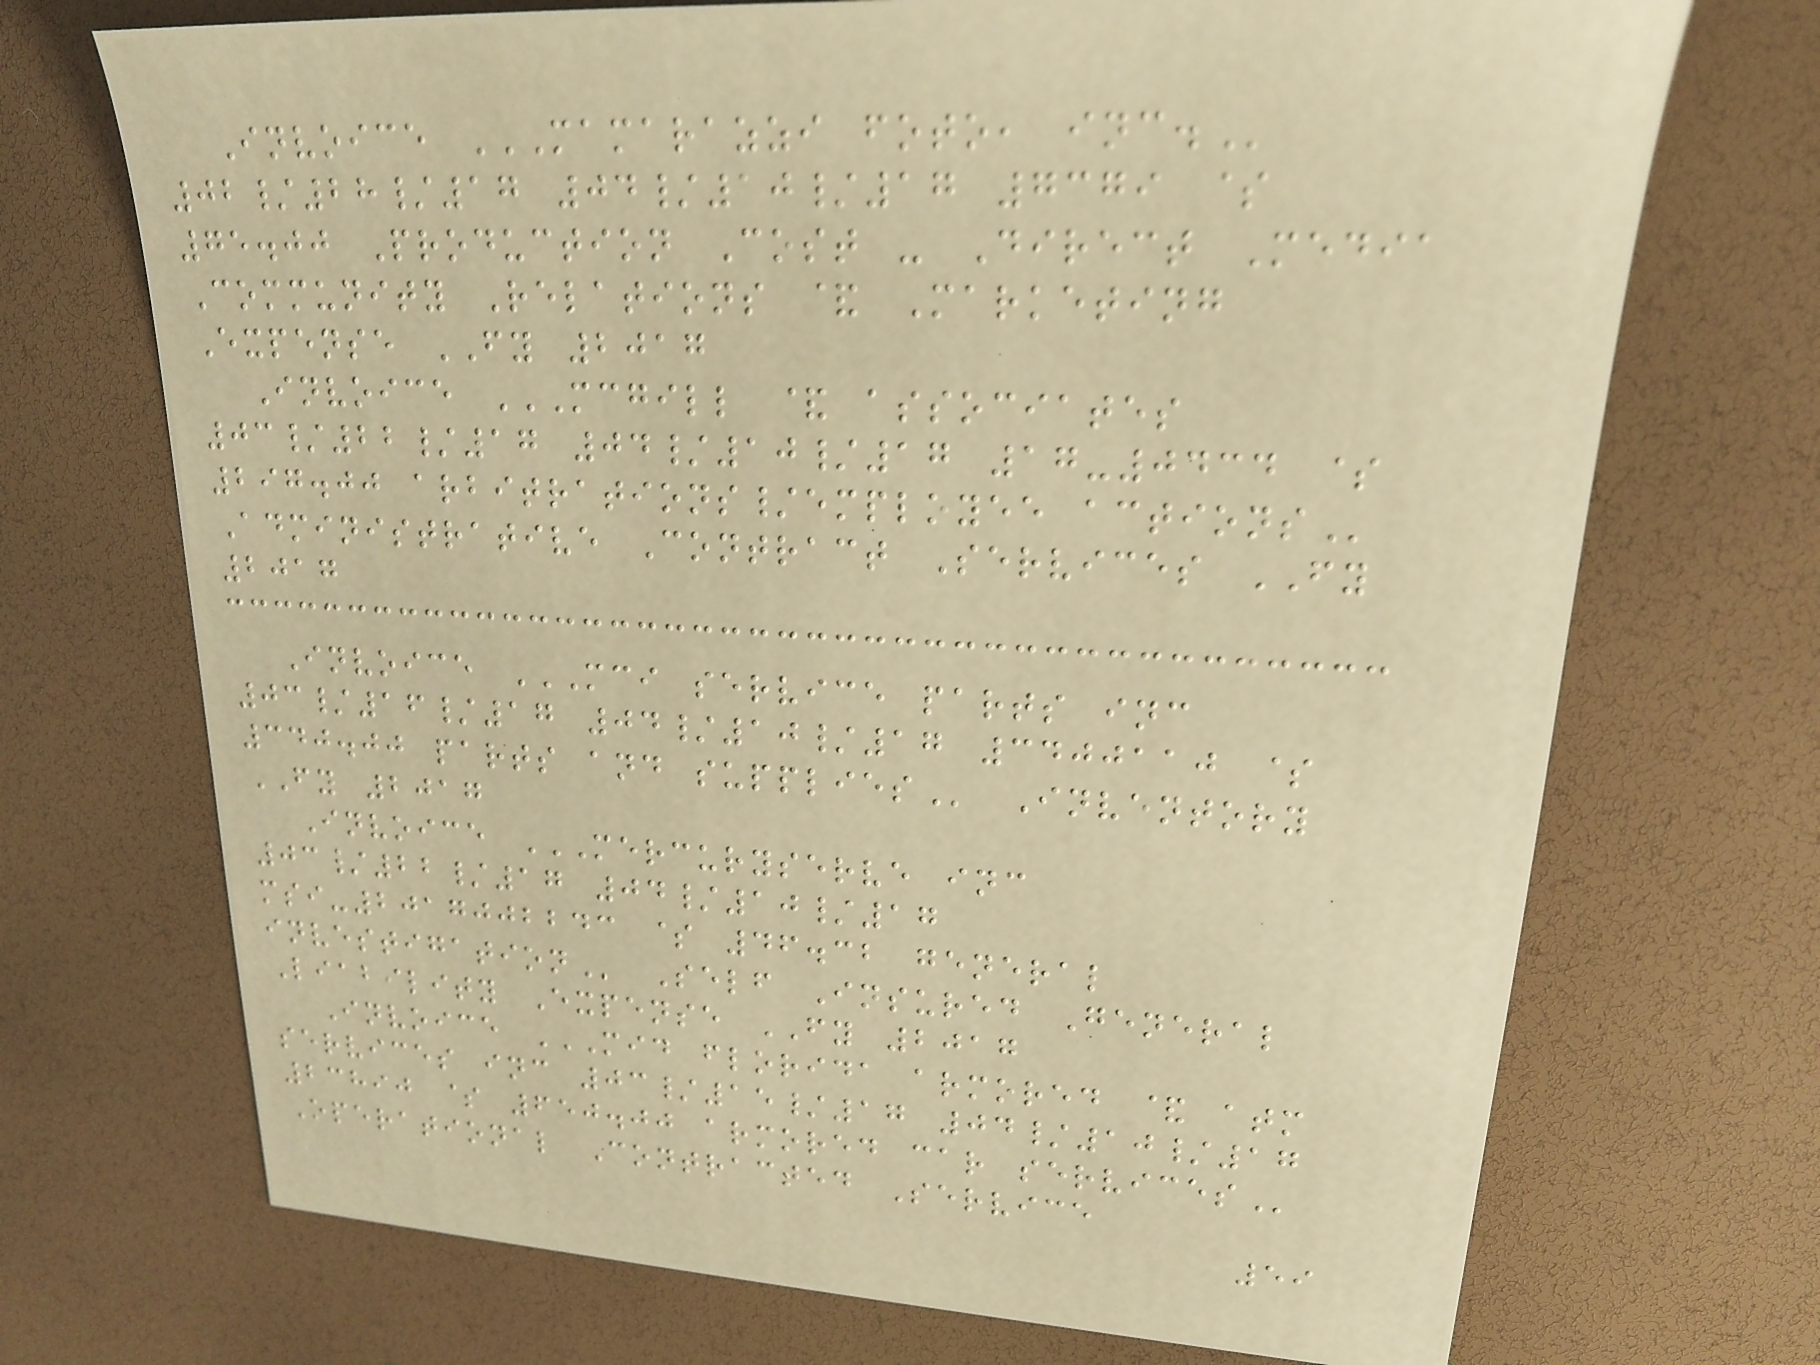Invoice MAMARAZZI FOTO, INC.
02/28/17 04/10/17 7379 $
75.00 Production Cost - Direct Media
Community Relations & Marketing
Expense FY 2017
Invoice MCGILL & ASSOCIATES
03/22/17 04/10/17 17-0434 $
297.00 ARBITRATIONS/EMPLOYEE ACTIONS
Administrative Contract Services FY
2017
Invoice MCI SERVICE PARTS INC
03/16/17 04/10/17 3400110 $
340.00 PARTS AND SUPPLIES Inventory
FY 2017
Invoice MERCURYSERVE INC
03/22/17 04/10/17
MSI-2017002243 $ 46.32 GENERAL
INVESTIGATION Self Insured General
Liability Expense FY 2017
Invoice MID FLORIDA ARMORED & ATM
SERVICES INC 03/15/17 04/10/17
23890 $ 650.00 ARMORED CAR SERVICES
Operational Contracted Service
59
